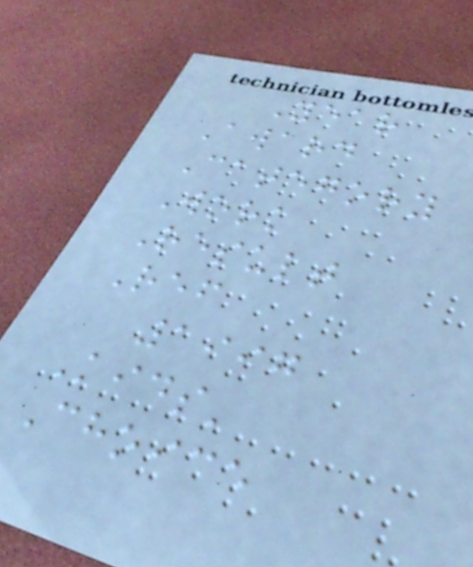Year
Award
Category
Work
Result
Ref
1997
Kids'
Choice
